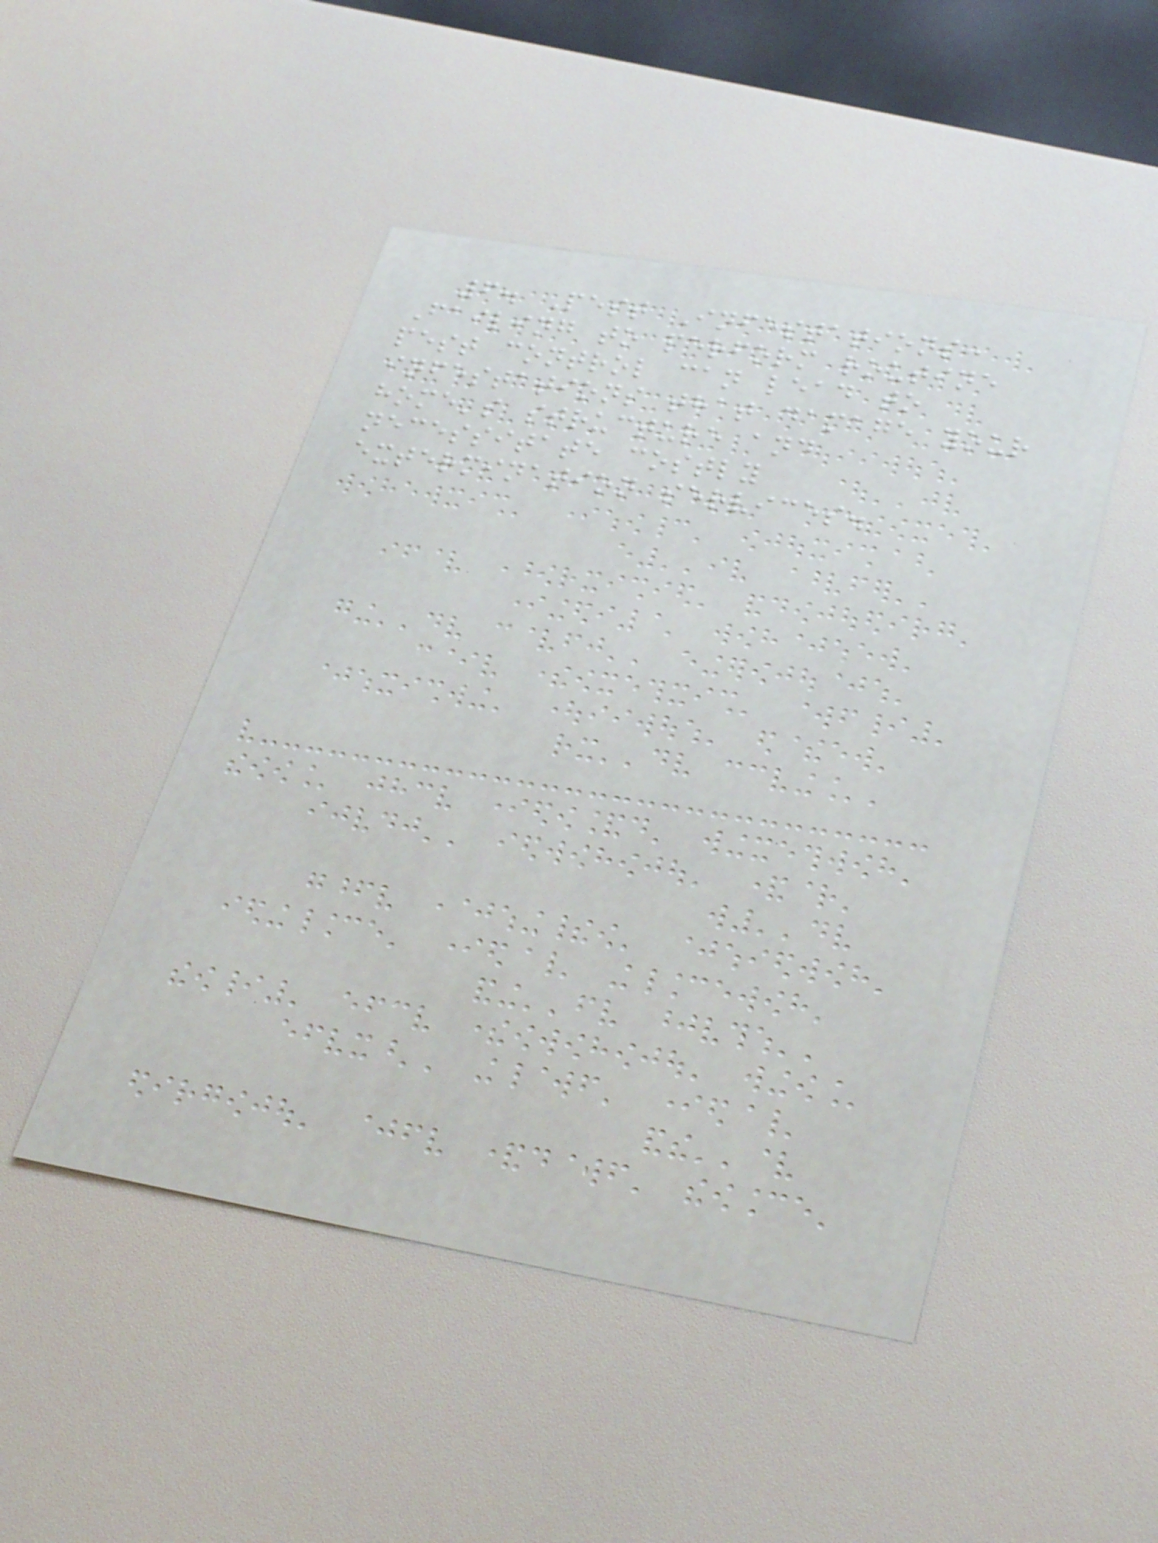6. Pest Infestations:
Failing to perform routine
pest control can lead to
infestations that damage your
home's structure and
necessitate costly
extermination services.
